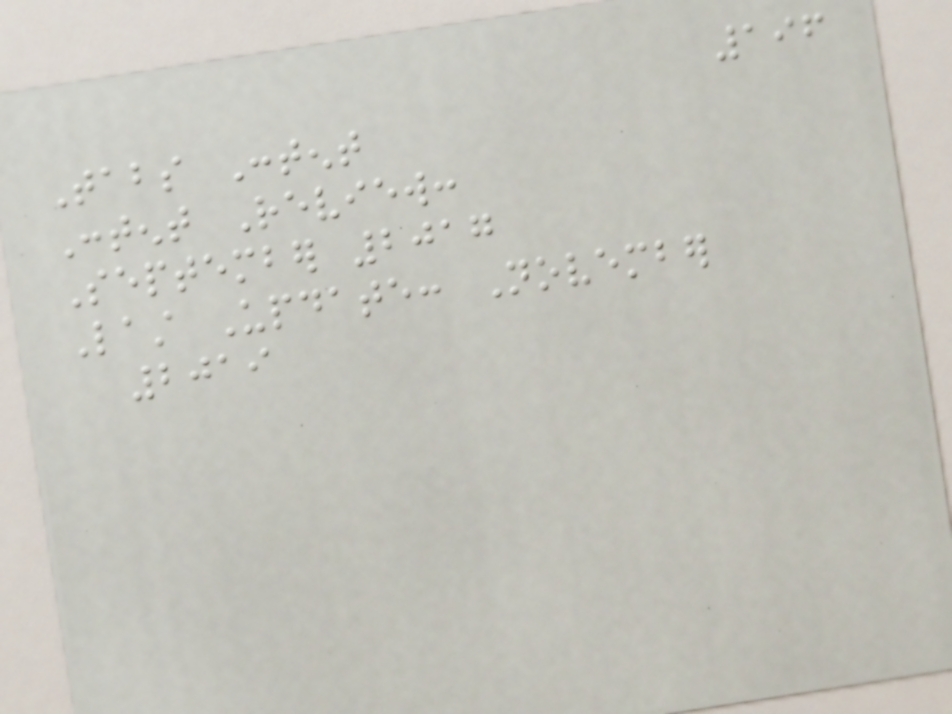196
Tabs Content
Content Review:
September 2017
Last Update: November
2019
